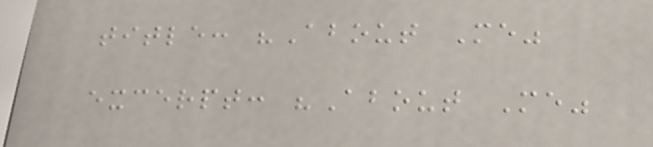title: "About Me"
excerpt: "About Me"
